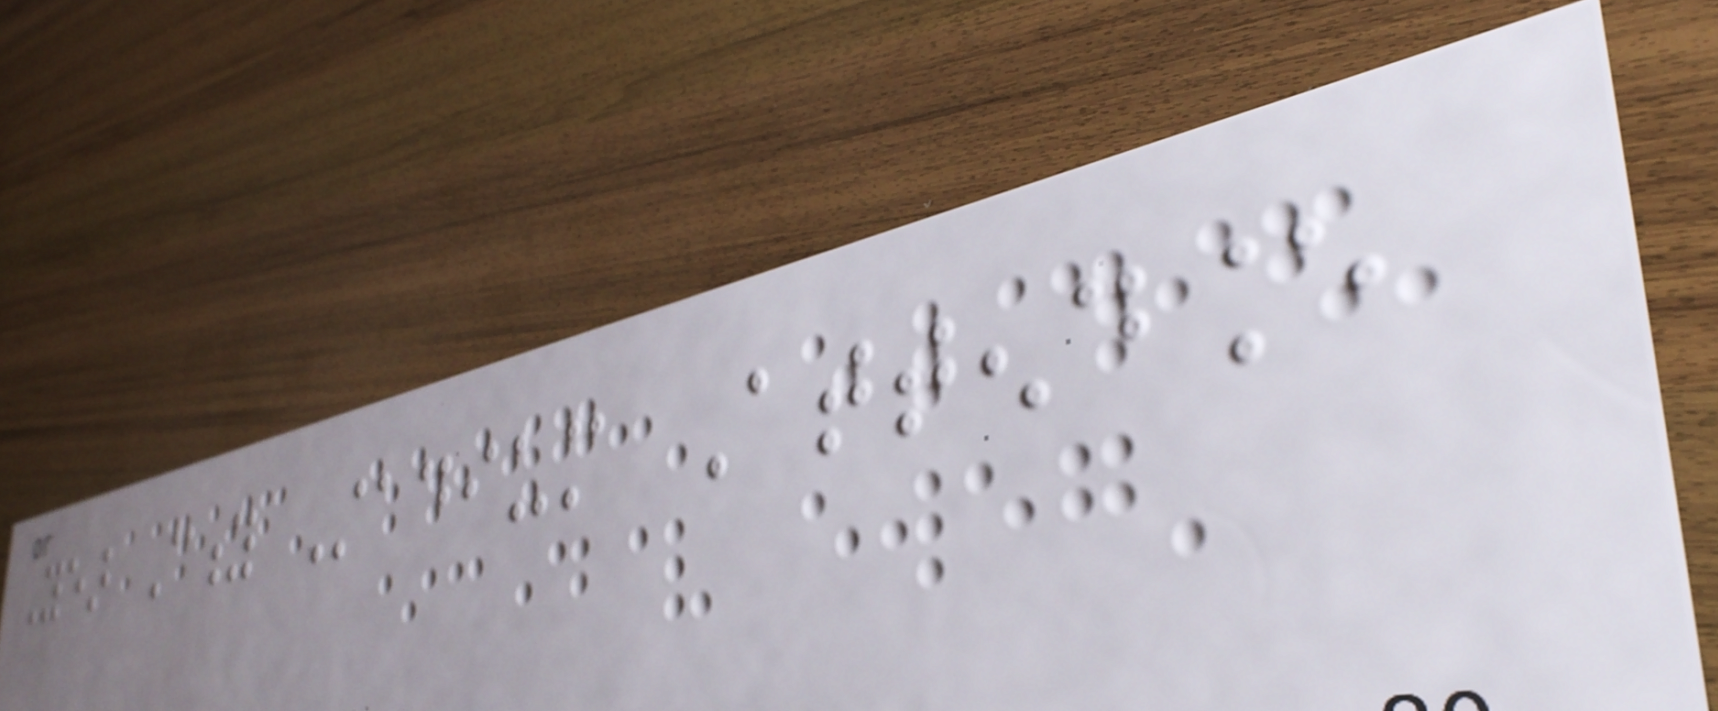Year City Stadium Attendance
